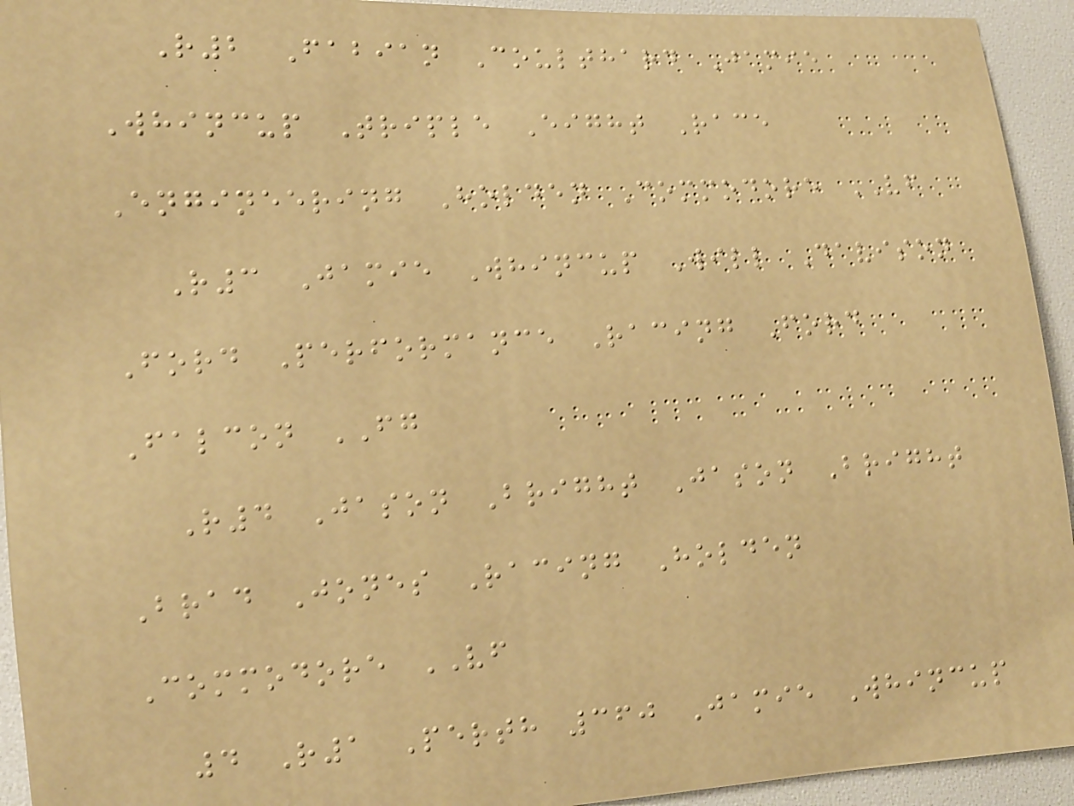R2 Fabian Coulthard Jamie
Whincup Triple Eight Race
Engineering Holden Commodore VF
R3 Jamie Whincup Will Davison
Ford Performance Racing Ford
Falcon FG
R4 Jason Bright Jason Bright
Brad Jones Racing Holden
Commodore VF
4 R1 Perth 360 Jamie Whincup
